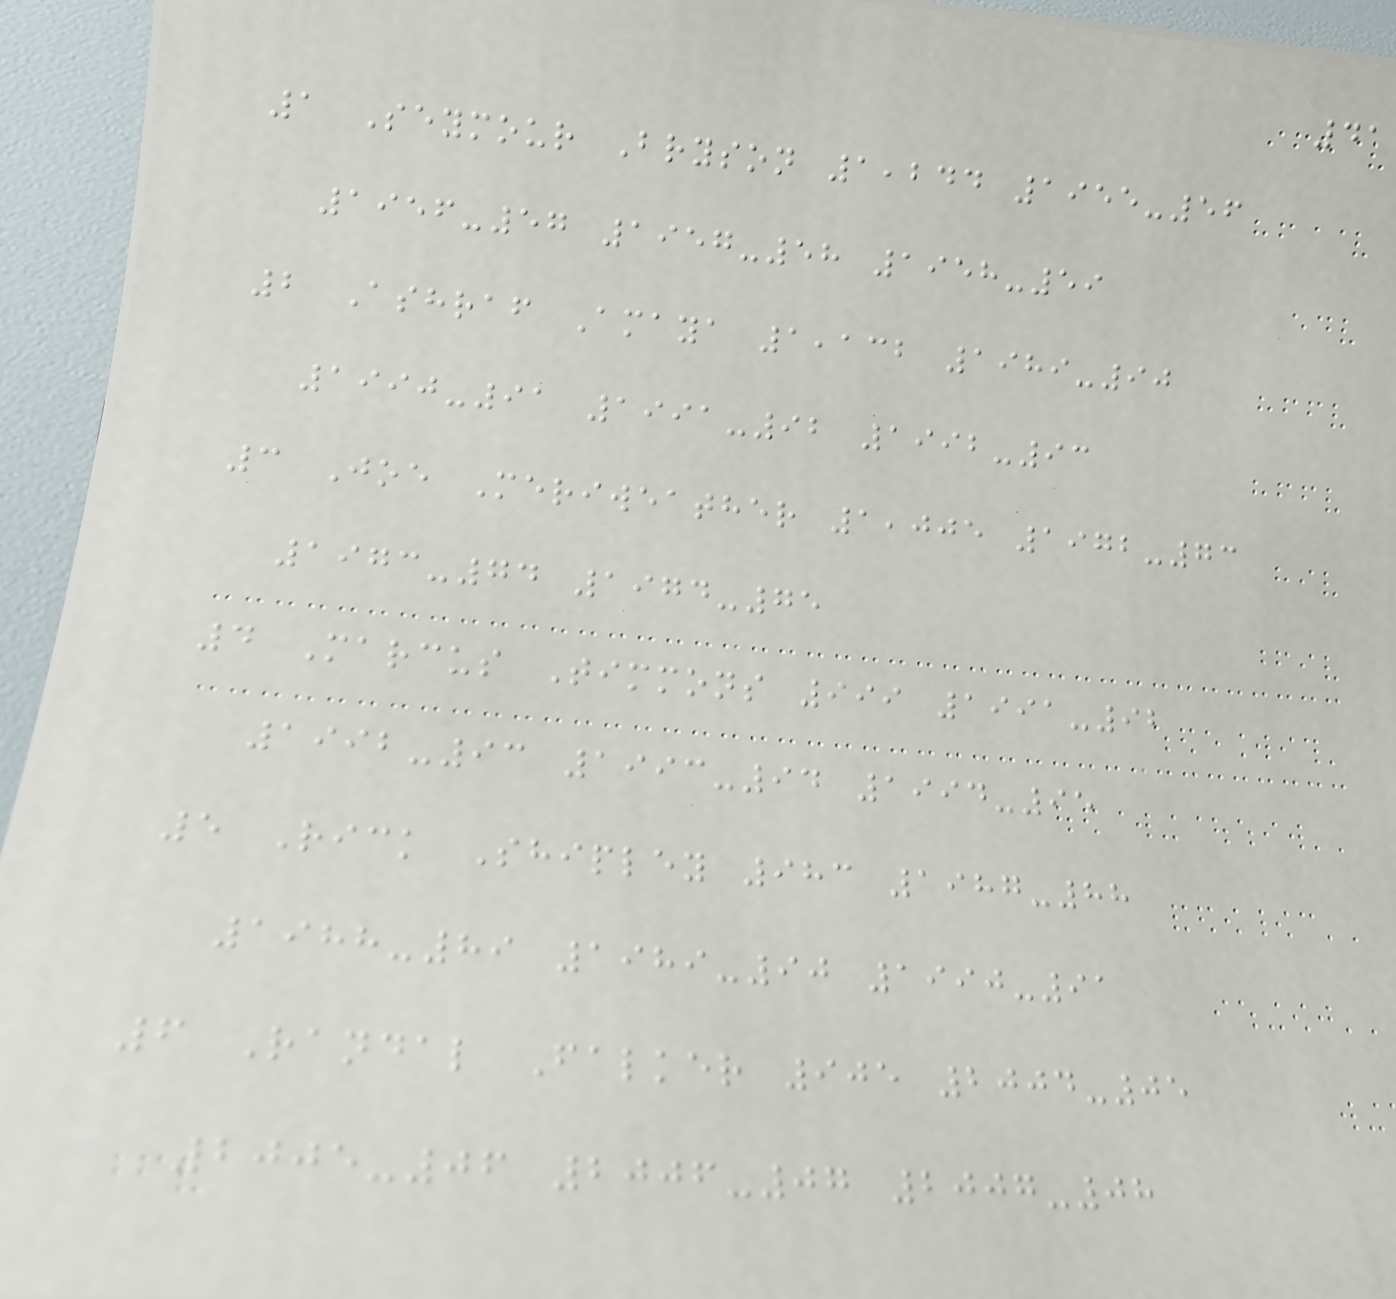41
1 Seymour Bryson 1,244 1955-56
1956-57 1957-58 1958-59
2 Ashraf Amaya 1,132 1989-90
1990-91 1991-92 1992-93
3 Joe Meriweather 1,005 1972-73
1973-74 1974-75
4 Marcus Timmons 999 1991-92
1992-93 1993-94 1994-95
5 Rick Shipley 983 1987-88
1988-89 1989-90 1990-91
6 Randal Falker 905 2004-05
2005-06 2006-07 2007-08
